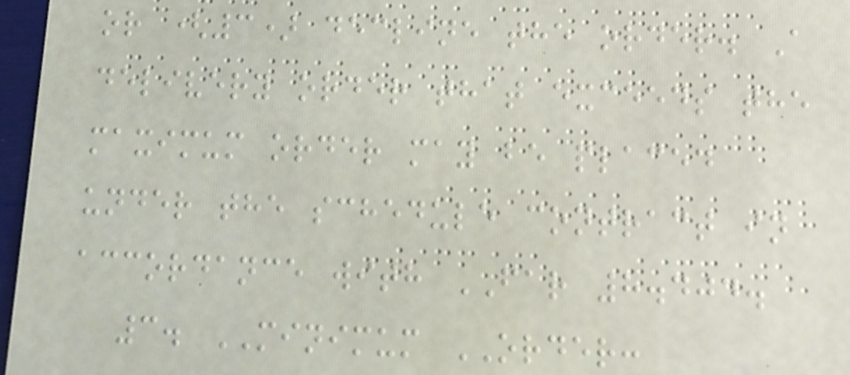or (3) decline the order. A
delivery order that exceeds the
maximum order may be placed
under the schedule contract in
accordance with FAR 8.404.
3. MINIMUM ORDER:
